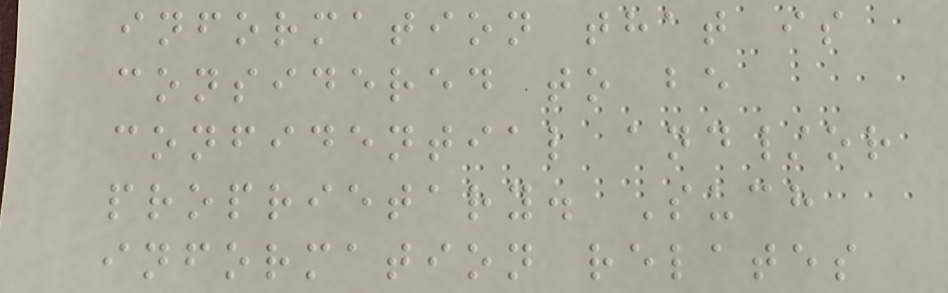information that is
considered to be
confidential and/or
proprietary. Such
information relates
